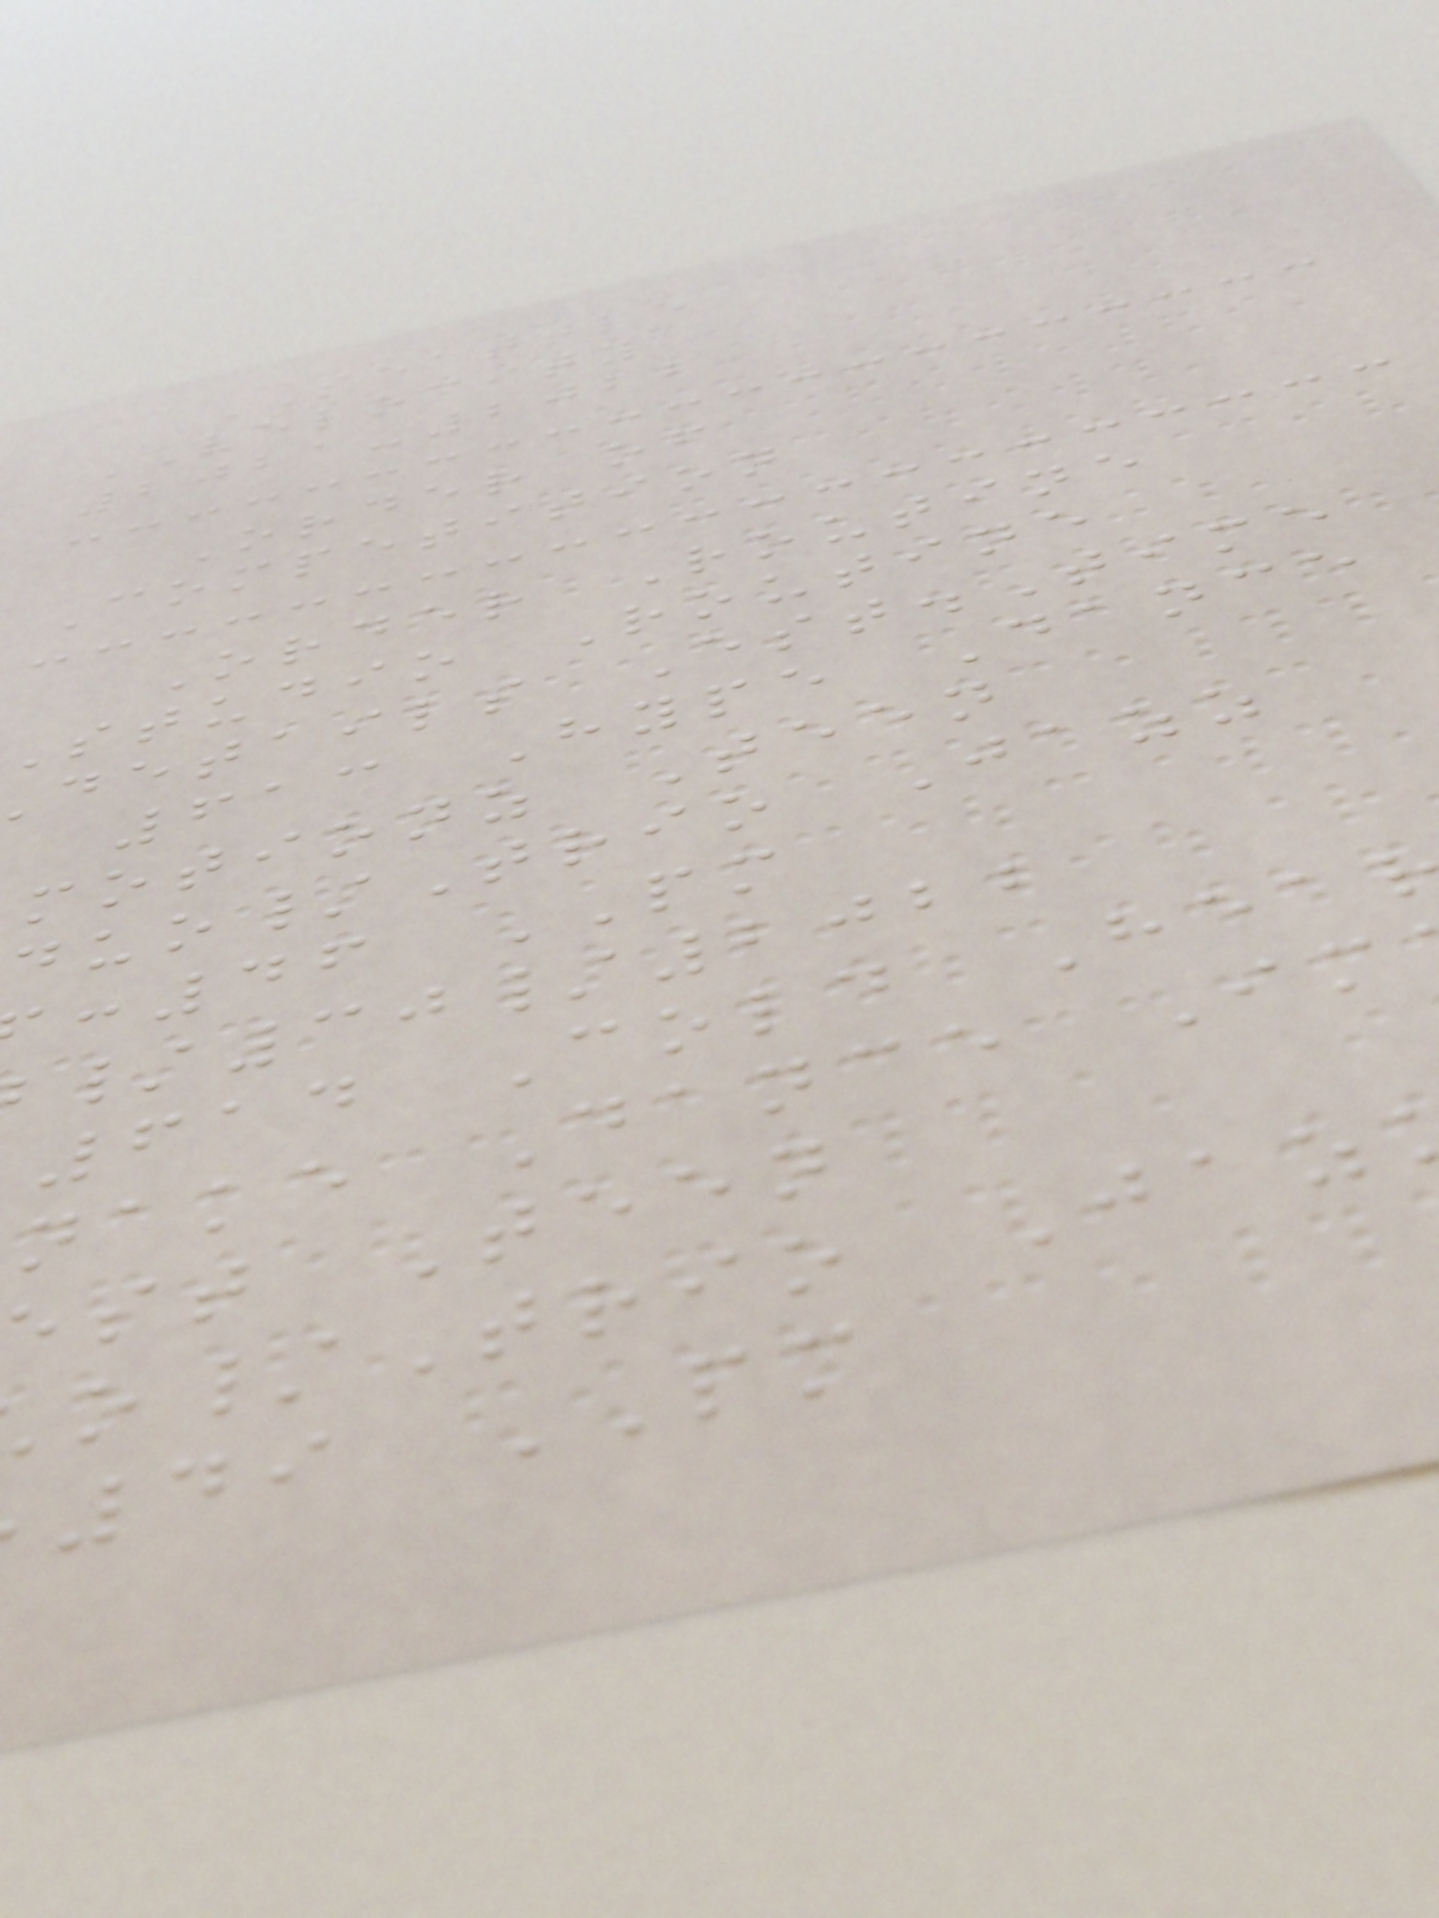SEATTLE
VELOCITY
2021-2022
Order of
Competition
Order Routine
studio Routine
details Est.Time
613 Hype Dance
motionz Teen
uo/Trio Jazz
:46 PM
/30/2022
614 Cold Hea
nake Dance Im
st Teen
o/Trio Jaz
49 PM
